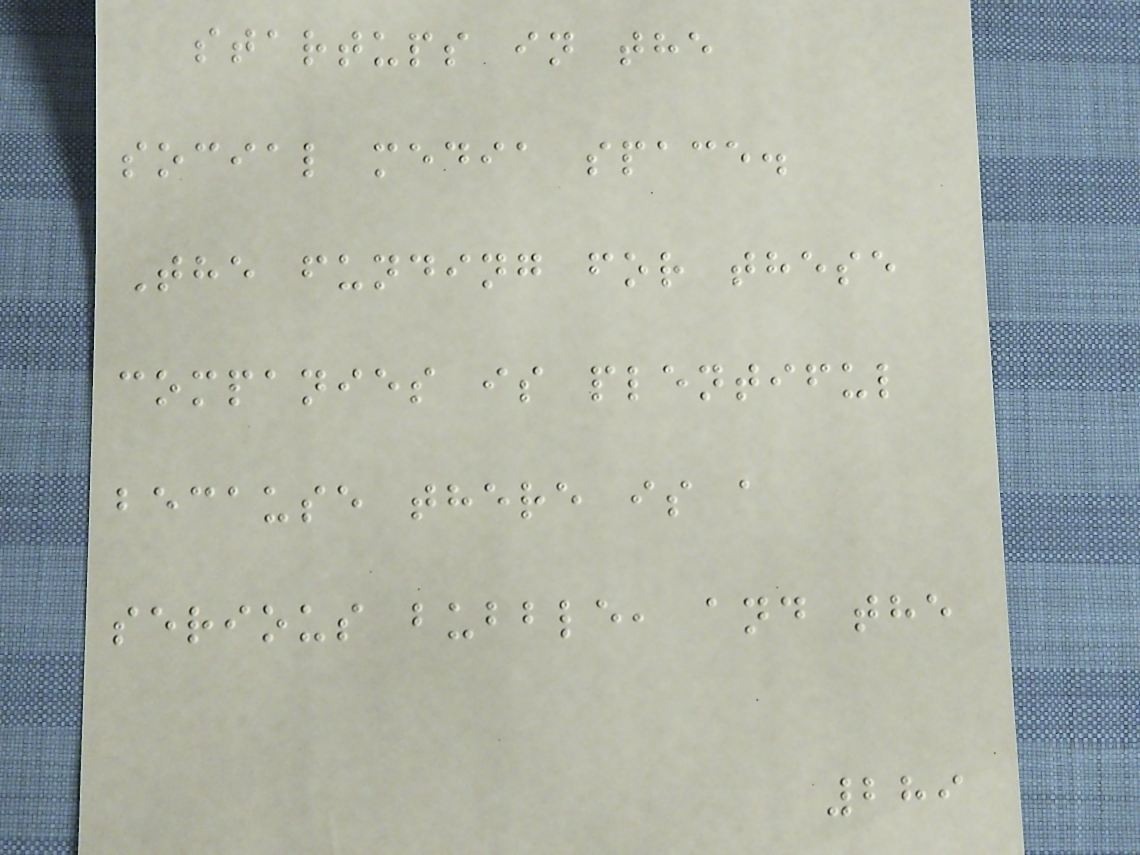startups in the
social media space.
The funding for these
companies is plentiful
because there is a
serious bubble, and the
289
